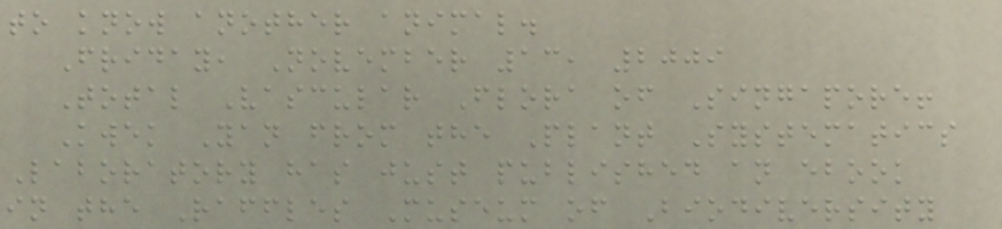to know another animal.
Friday, November 13, 2009
Total Vascular Flora of Singapore!
Kwek Yan from the Plant Systematics
Laboratory has just published an ebook
in the Raffles Museum of Biodiversity
